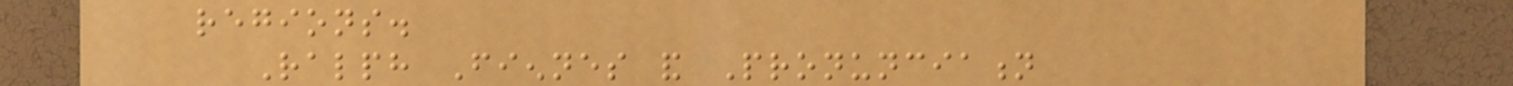regions.
Ralph Fiennes and Pronunciation
